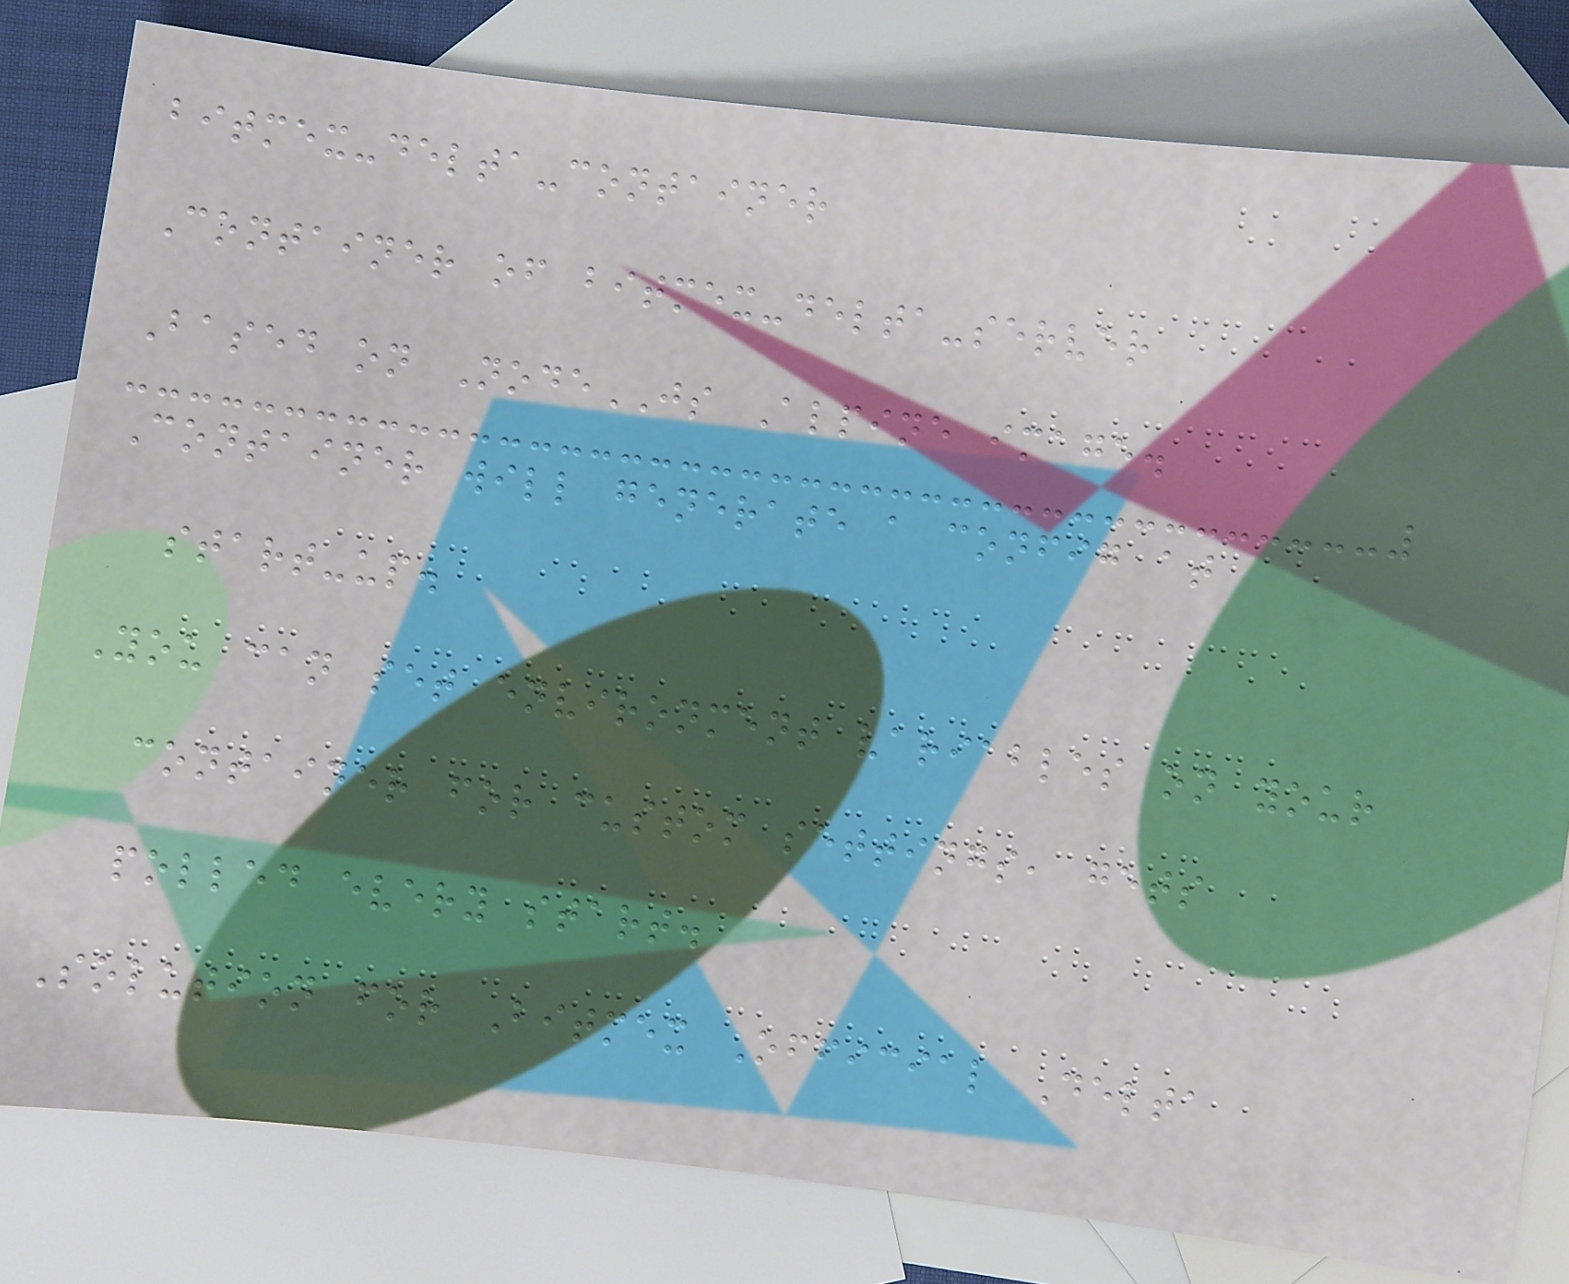bitmex-delta-container
Container of bitmex-delta-server
Based on NodeJS Alpine image.
Container will generate a config at
start-up.
You can set environment variables on your
container for custom settings, gets
polled every start.
Solution for Bitmex Official Delta
